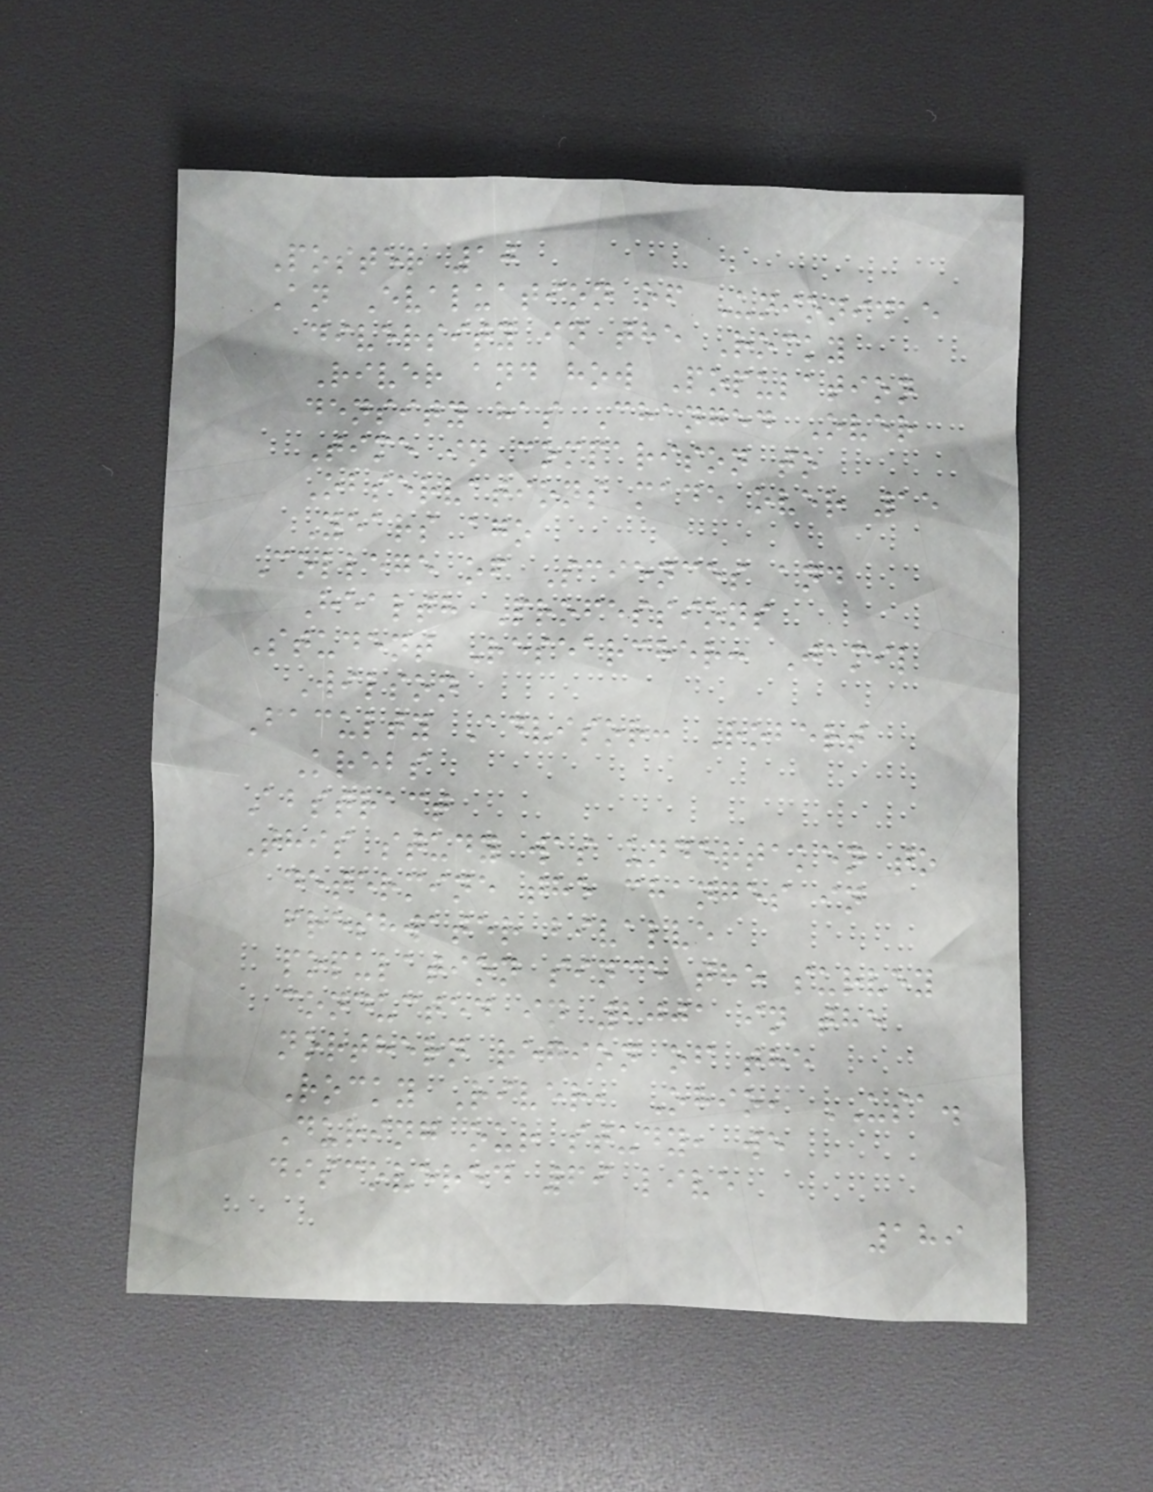Poster 10
An Evaluation of Unionidae
diversity in the Rocky
River and how Population
density has Changed Over
Time in comparison to
Observations made over 15
Years ago
College of Sciences and
Health Professions
Student Researcher: Jamil
Wilson
Faculty Advisor: Robert
Krebs
Abstract
This study was undertaken to
determine the changes in
freshwater bivalve
population since the survey
conducted in 2001 in the
northern region of the
Rocky River, Ohio, USA.
During our study, we
discovered 69 live
189
